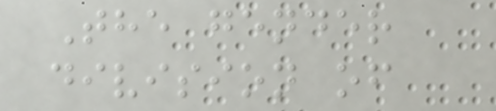The gender
division of
